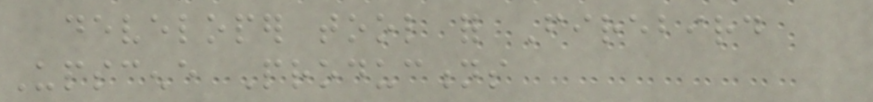developer tool for Firebird
Upscene Productions
